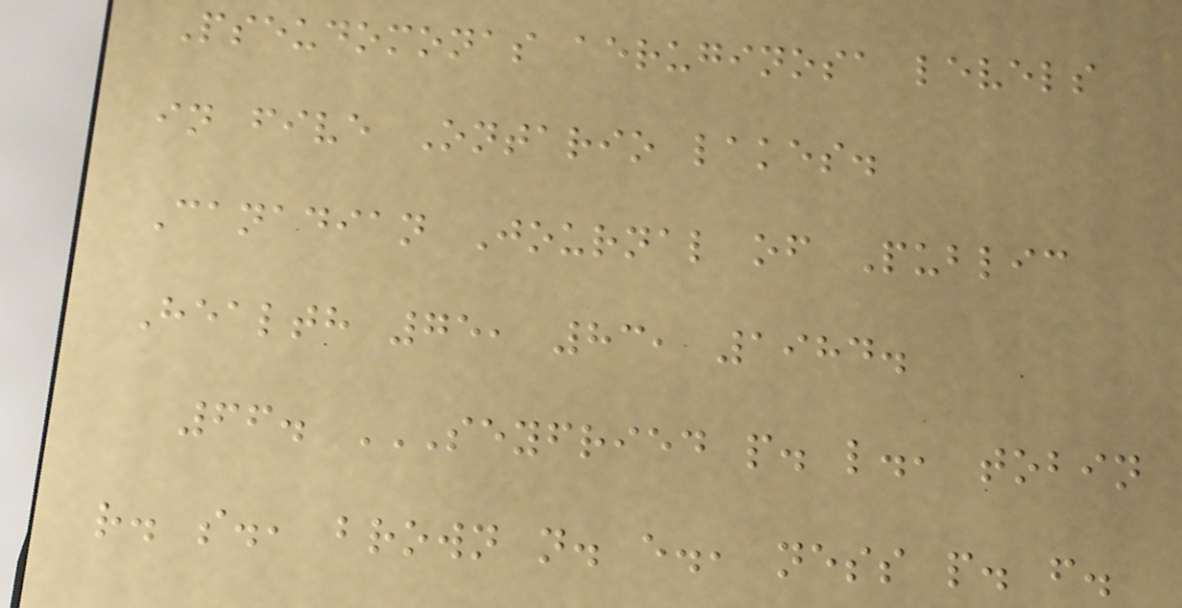Pseudomonas aeruginosa levels
in five Ontario lakes.
Canadian Journal of Public
Health 75, 83, 1984.
66. SEYFRIED P. L., TOBIN
R. S., BROWN N. E., NESS P. F.
